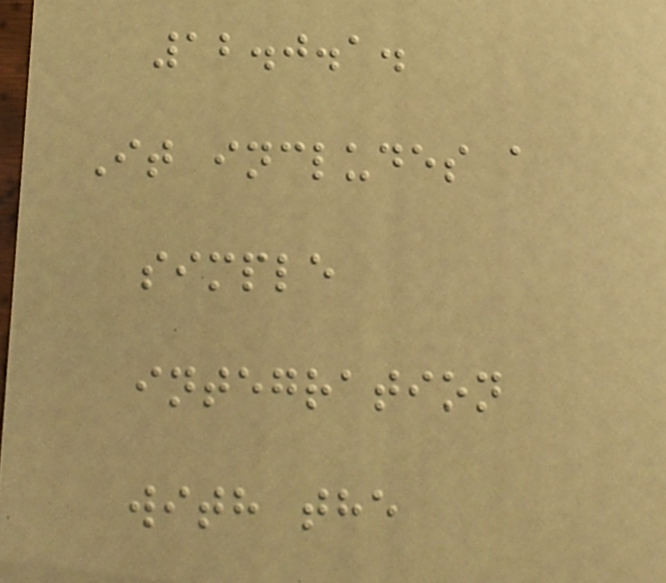12.0.1.
It includes a
simple
integration
with the
